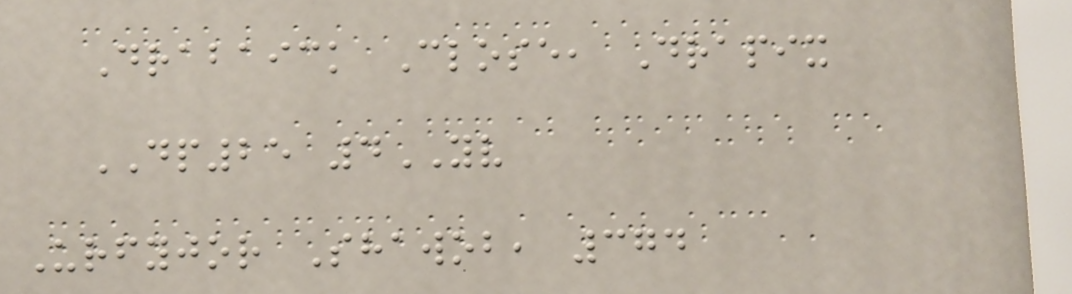Drabaick Close, Drapix
DP25 4YV
Urfyjor Shawob, 374
